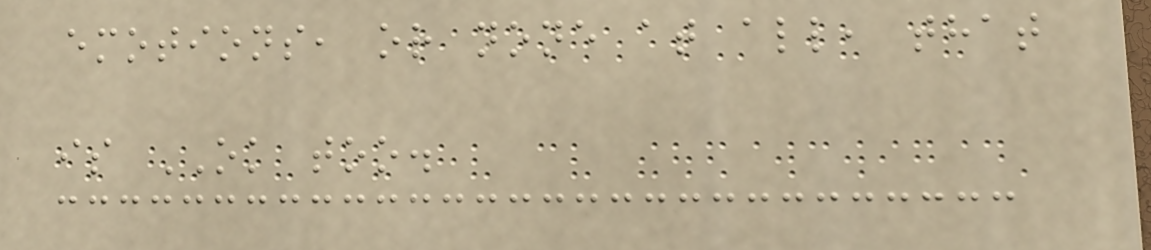emotions, or none at all, that
is OK too.
